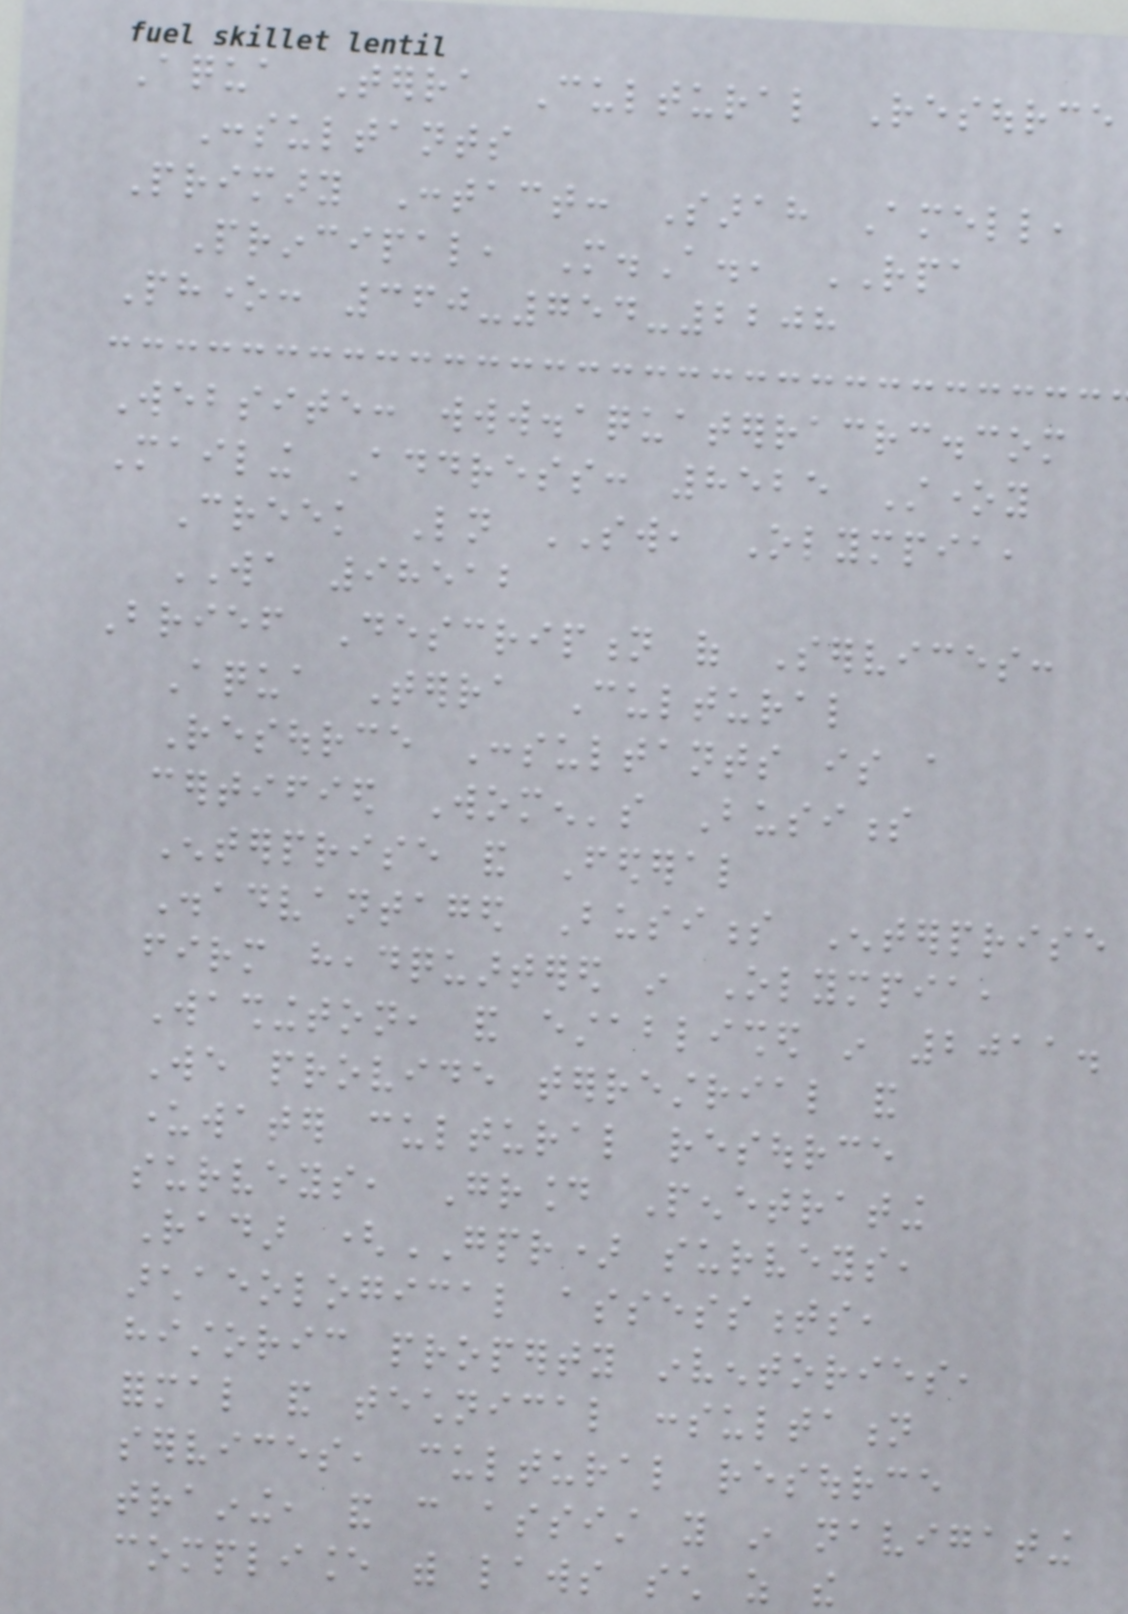Aqua Terra Cultural Resource
Consultants
Primary Contact: Sarah Amell,
Principal, M.A., RPA
Phone: 360-754-2208
Website: www.aquaterracrc.com
Mailing Address: 8525 Stoney
Creek Ln SW, Olympia,
WA 98512
Brief Description of Services:
Aqua Terra Cultural
Resource Consultants is a
certified Women's Business
Enterprise and Federal
Disadvantaged Business Enterprise
firm headquartered in Olympia,
Washington, and established in 2011.
We provide terrestrial and
underwater cultural resource
surveys, Ground Penetrating
Radar (GPR) surveys,
archaeological assessments,
historic property inventories,
formal and technical consultation
services, cultural resource
training, and can assist you in navigating
compliance with laws such as the
